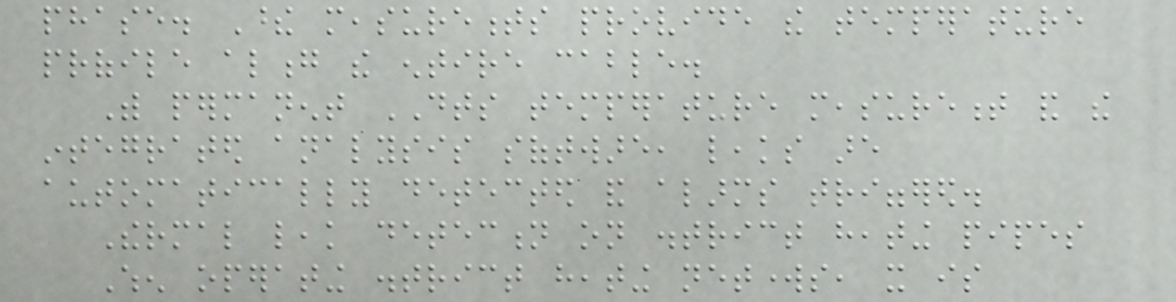phase. These measurements provide the temperature
profile along the entire cable.
With permanent DTS temperature measurement and the
integrated analysis software, leaks are
automatically detected and alarms triggered.
Thermal leak detection on district heating pipes
When operating district heating networks, it is
